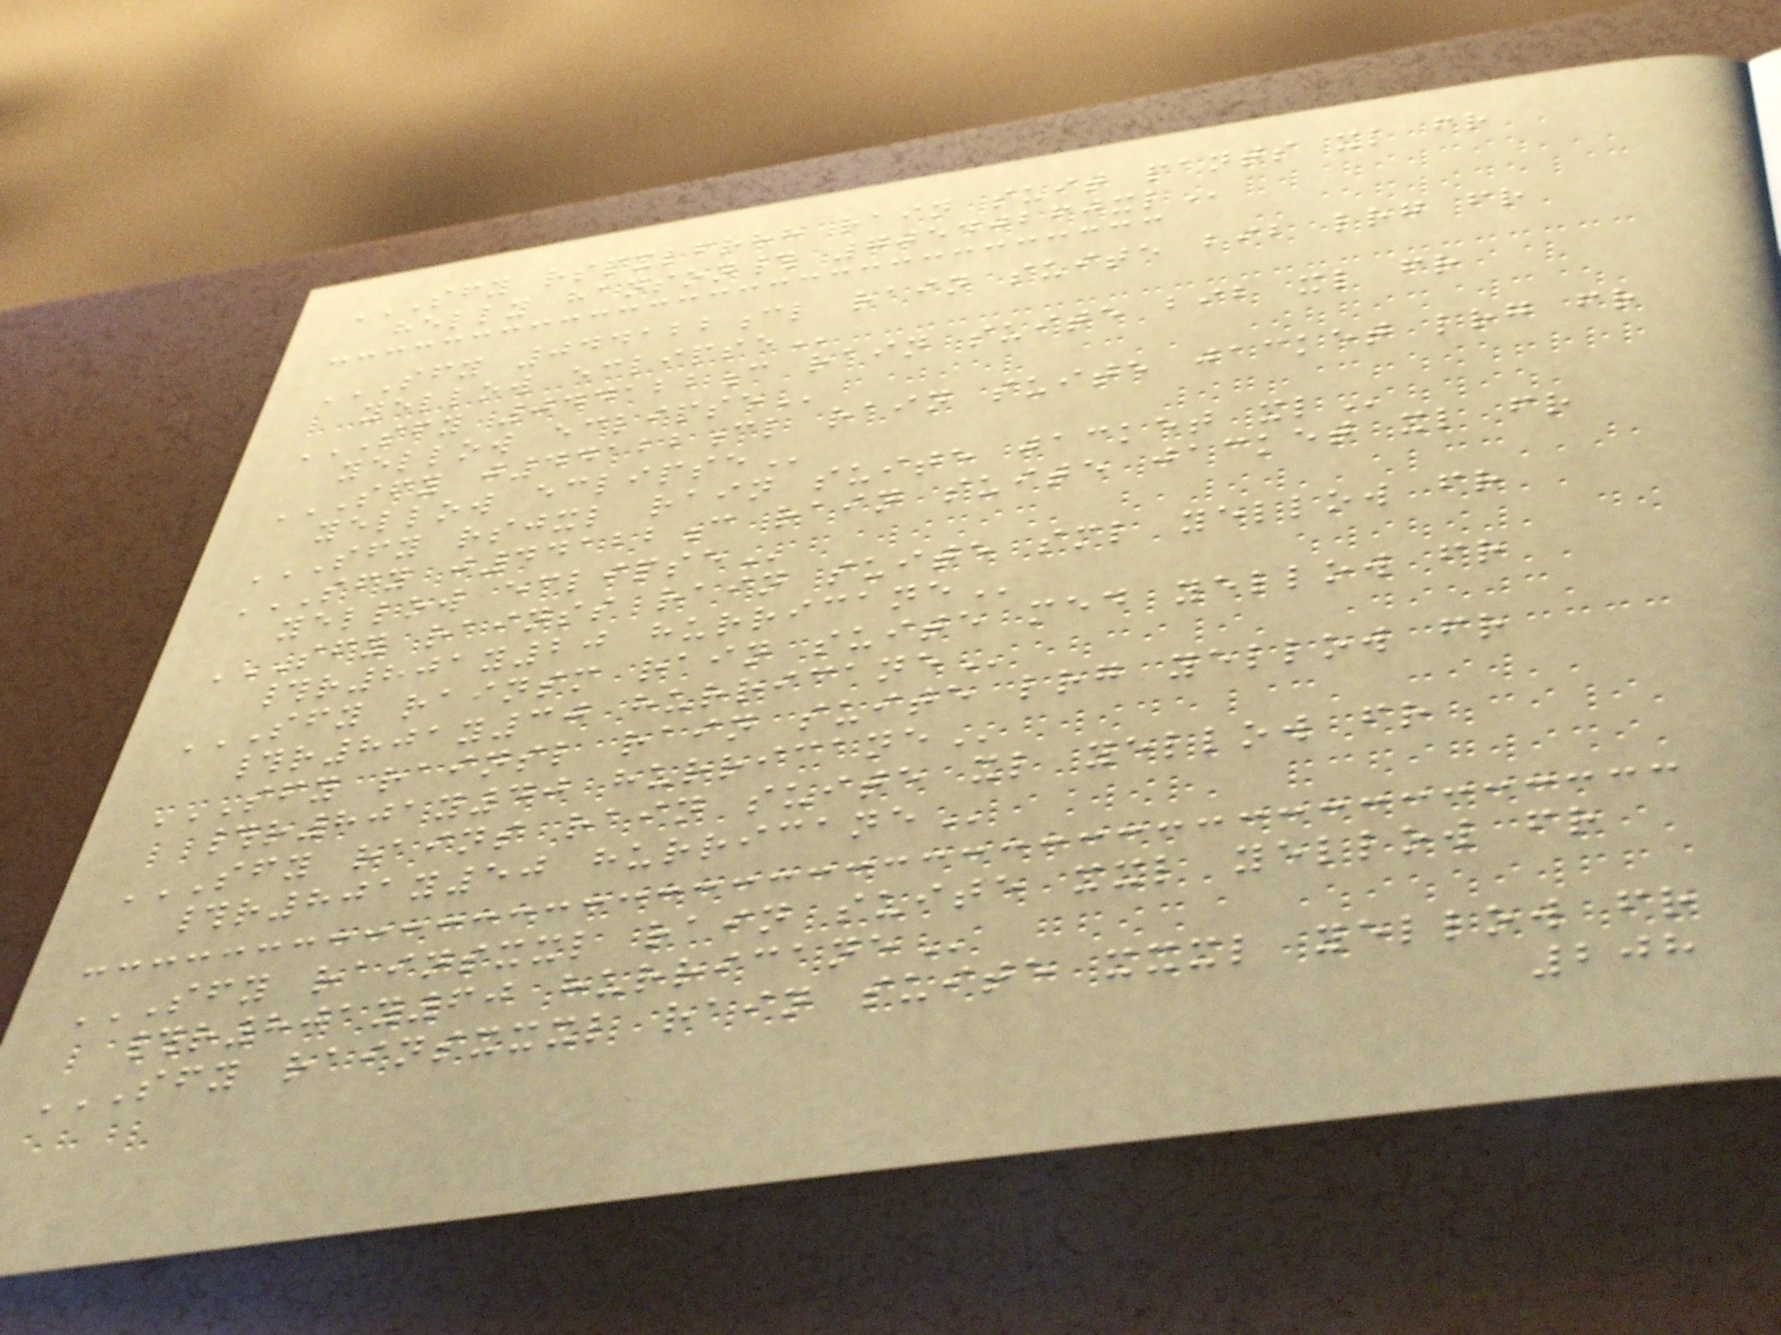SFY RSPXLFRHH RAIN SUIT PANTS XL FR
HELLY HANSON# 70540260XL
SFY 044122CL RAIN SUITE BIB LRG FR
YELLOW ECLIPSE
SFY 044122C RAIN SUITE BIB XL FR
YELLOW ECLIPSE
SFY J44122CL RAIN SUITE JACKET LRG FR
YELLOW ECLIPSE
SFY RSJXL RAIN SUITE JACKET XL
SFY J44122C RAIN SUITE JACKET XL FR
YELLOW ECLIPSE
SFY RAINSS RAIN SUITE SML YELLOW FR
#R801Y20 HURRICANE
SFY RAINSM RAIN SUITE MED YELLOW FR
#R801Y30 HURRICANE
SFY RAINSL RAIN SUITE LRG YELLOW FR
#R801Y40 HURRICANE
SFY RAINS RAIN SUITE XL YELLOW FR
#R801Y50 HURRICANE
SFY RAINSXXL RAIN SUITE XXL YELLOW FR
#R801Y60 HURRICANE
SFY RAINSXXXL RAIN SUITE XXXL YELLOW FR
208
